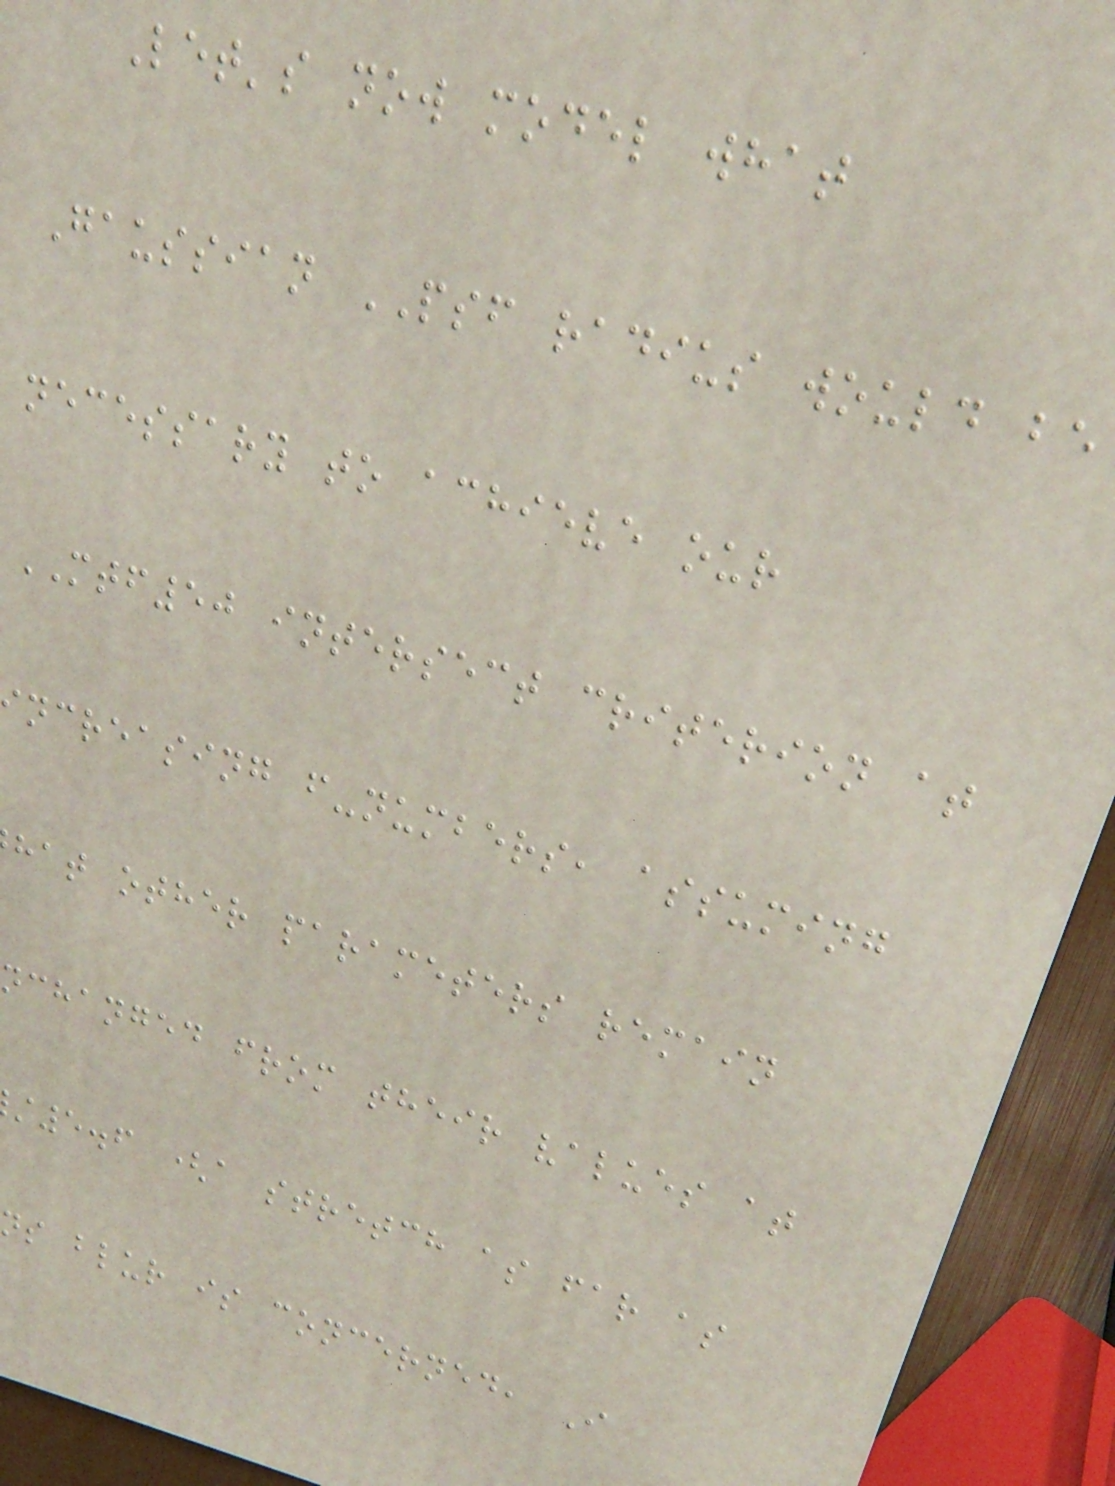Let's now model what
Gaussian PSF radius would be
necessary to achieve our
MTF50 intersect criterion at
ncreasing f-numbers, assuming
hat other parameters remain
nchanged from their values at
5.6 (a stretch as far as
ns blur is concerned, I
